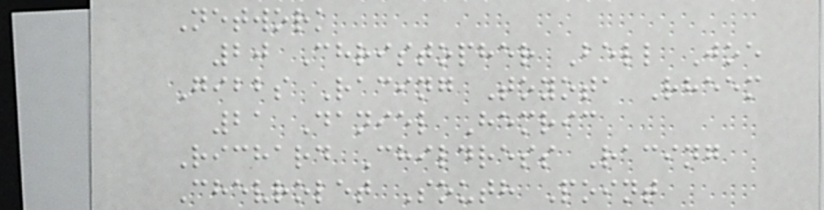Network
20 Christopher Bell Joe
Gibbs Racing Toyota Rheem
21 Daniel Hemric
Richard Childress Racing
Chevrolet South Point
